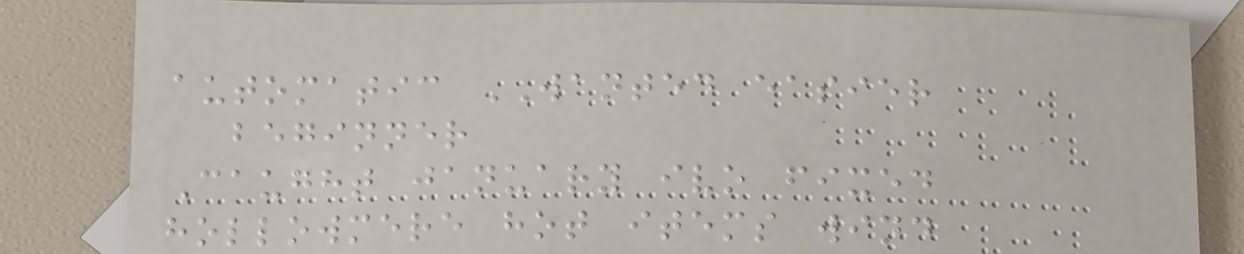automatic WANTED easier
beginner
Caught january ivo fixed
hollowmere hot items wind
